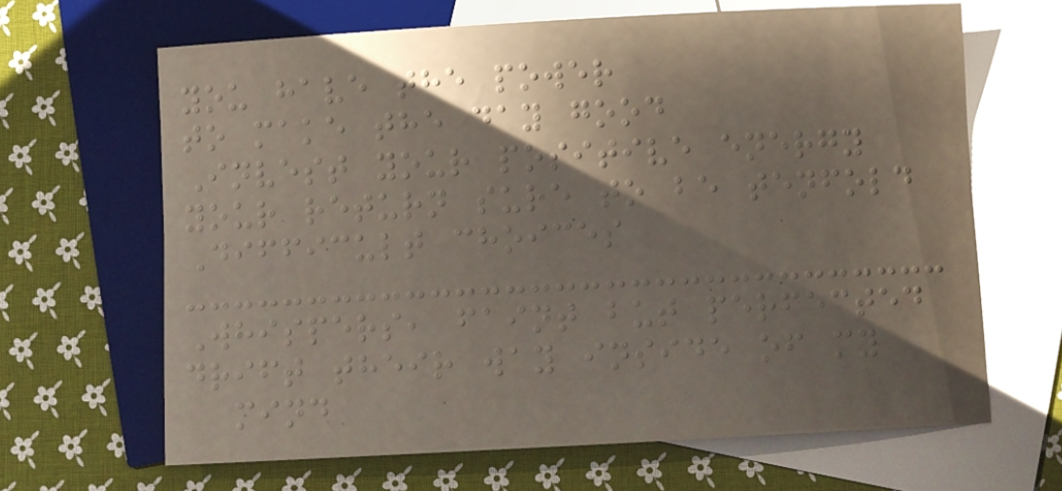you have the power
to make the day good
Invest your positive energy
your return sure to be tenfold
Difficult choices
Whispers, faint but perfected
drift their way inside of my
mind
